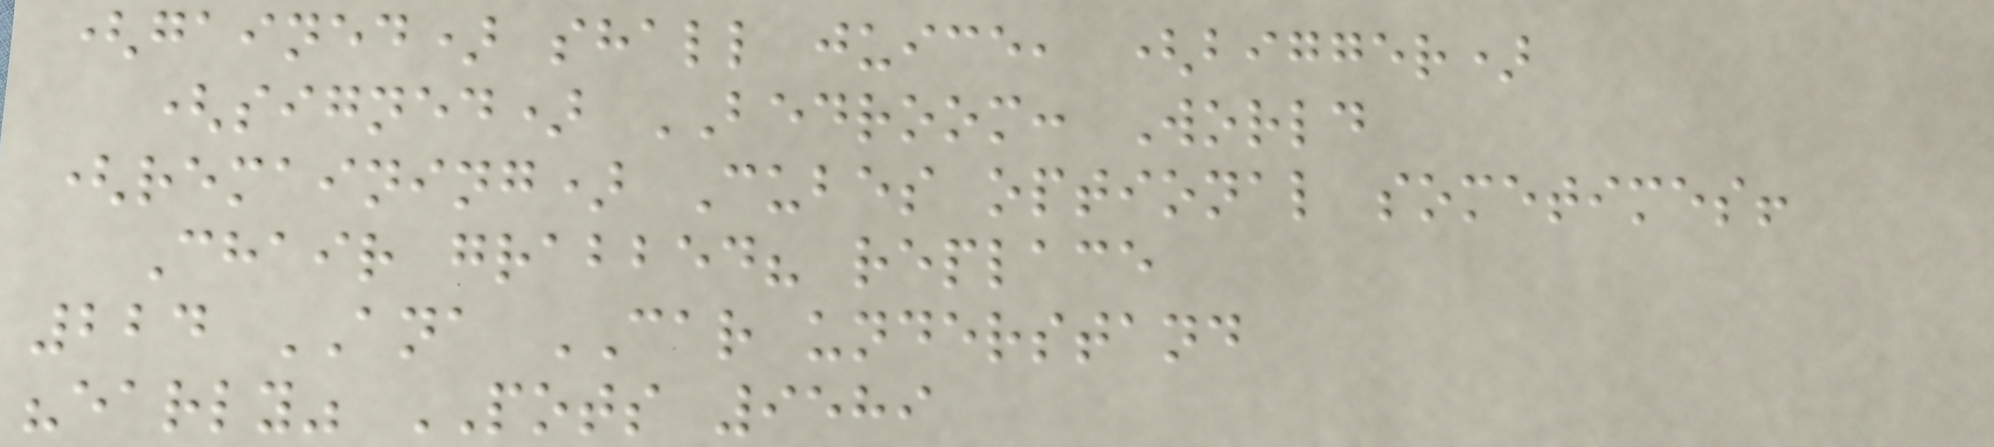(gained) shall juice, (bigger)
(signed) BEDROOM: World
(remaining) Cubes optional sometimes!
Chair grabbed? replace
224 ANA CAR understand
"early" POTS 9589
